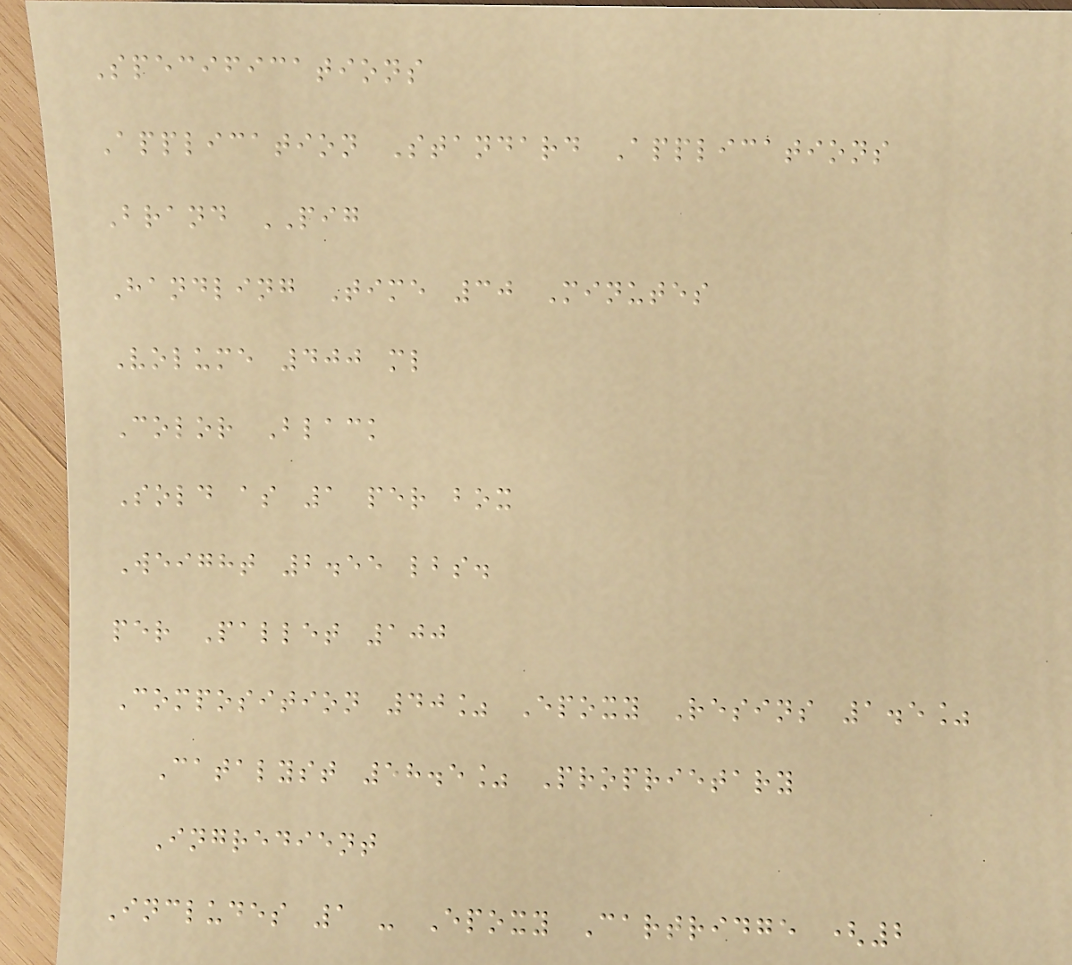Specifications
Application Standard Applications
Brand PIG
Handling Time 30 Minutes
Volume 400 ml
Color Black
Sold as 1 per box
Weight 2.55 lbs.
per Pallet 100
Composition 40% Epoxy Resins 1.5%
Catalyst 58.5% Proprietary
Ingredient
Includes 1 - Epoxy Cartridge (2
